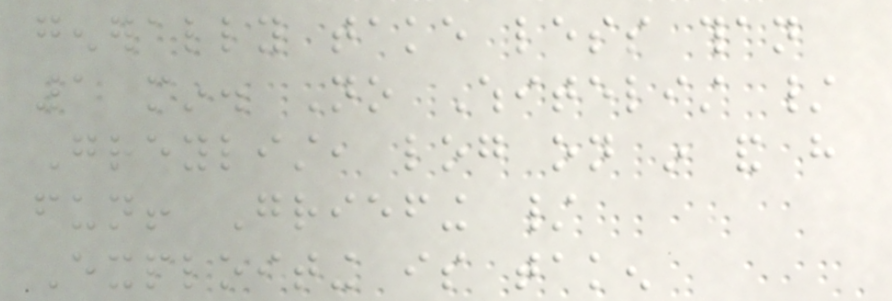generally take less than
1 min. No Whitelist /
Greylist, log on in and have
fun! Griefing /
Exploiting is taken
